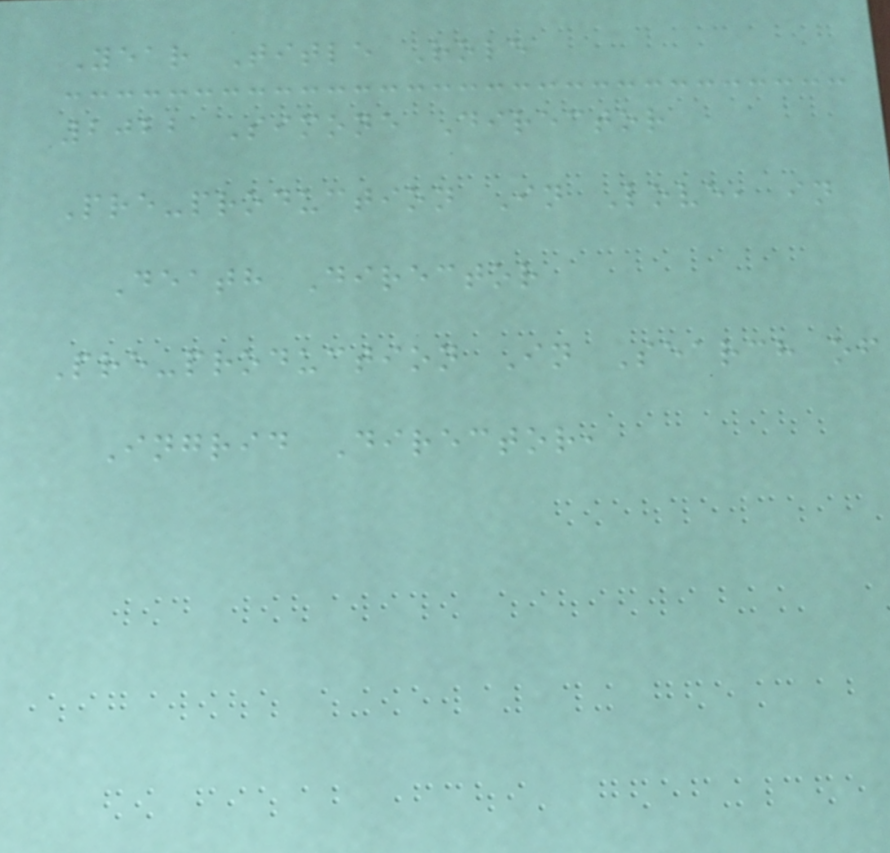Year Title Role
2022 Simone Director
Pre-production In Love, in
Death Director
Pre-production In Search of
Ingrid Director,
